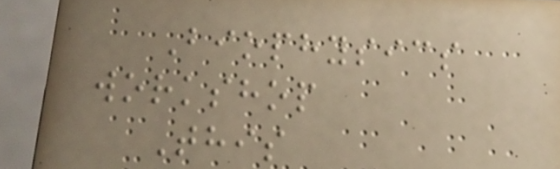Biophysics
workshop
This
